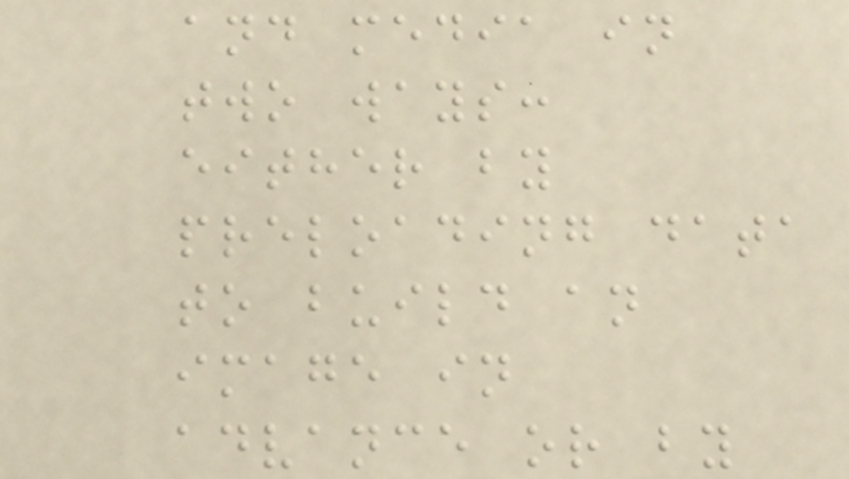and media in
two ways:
either by
preloading data
to build an
image in
advance or by
